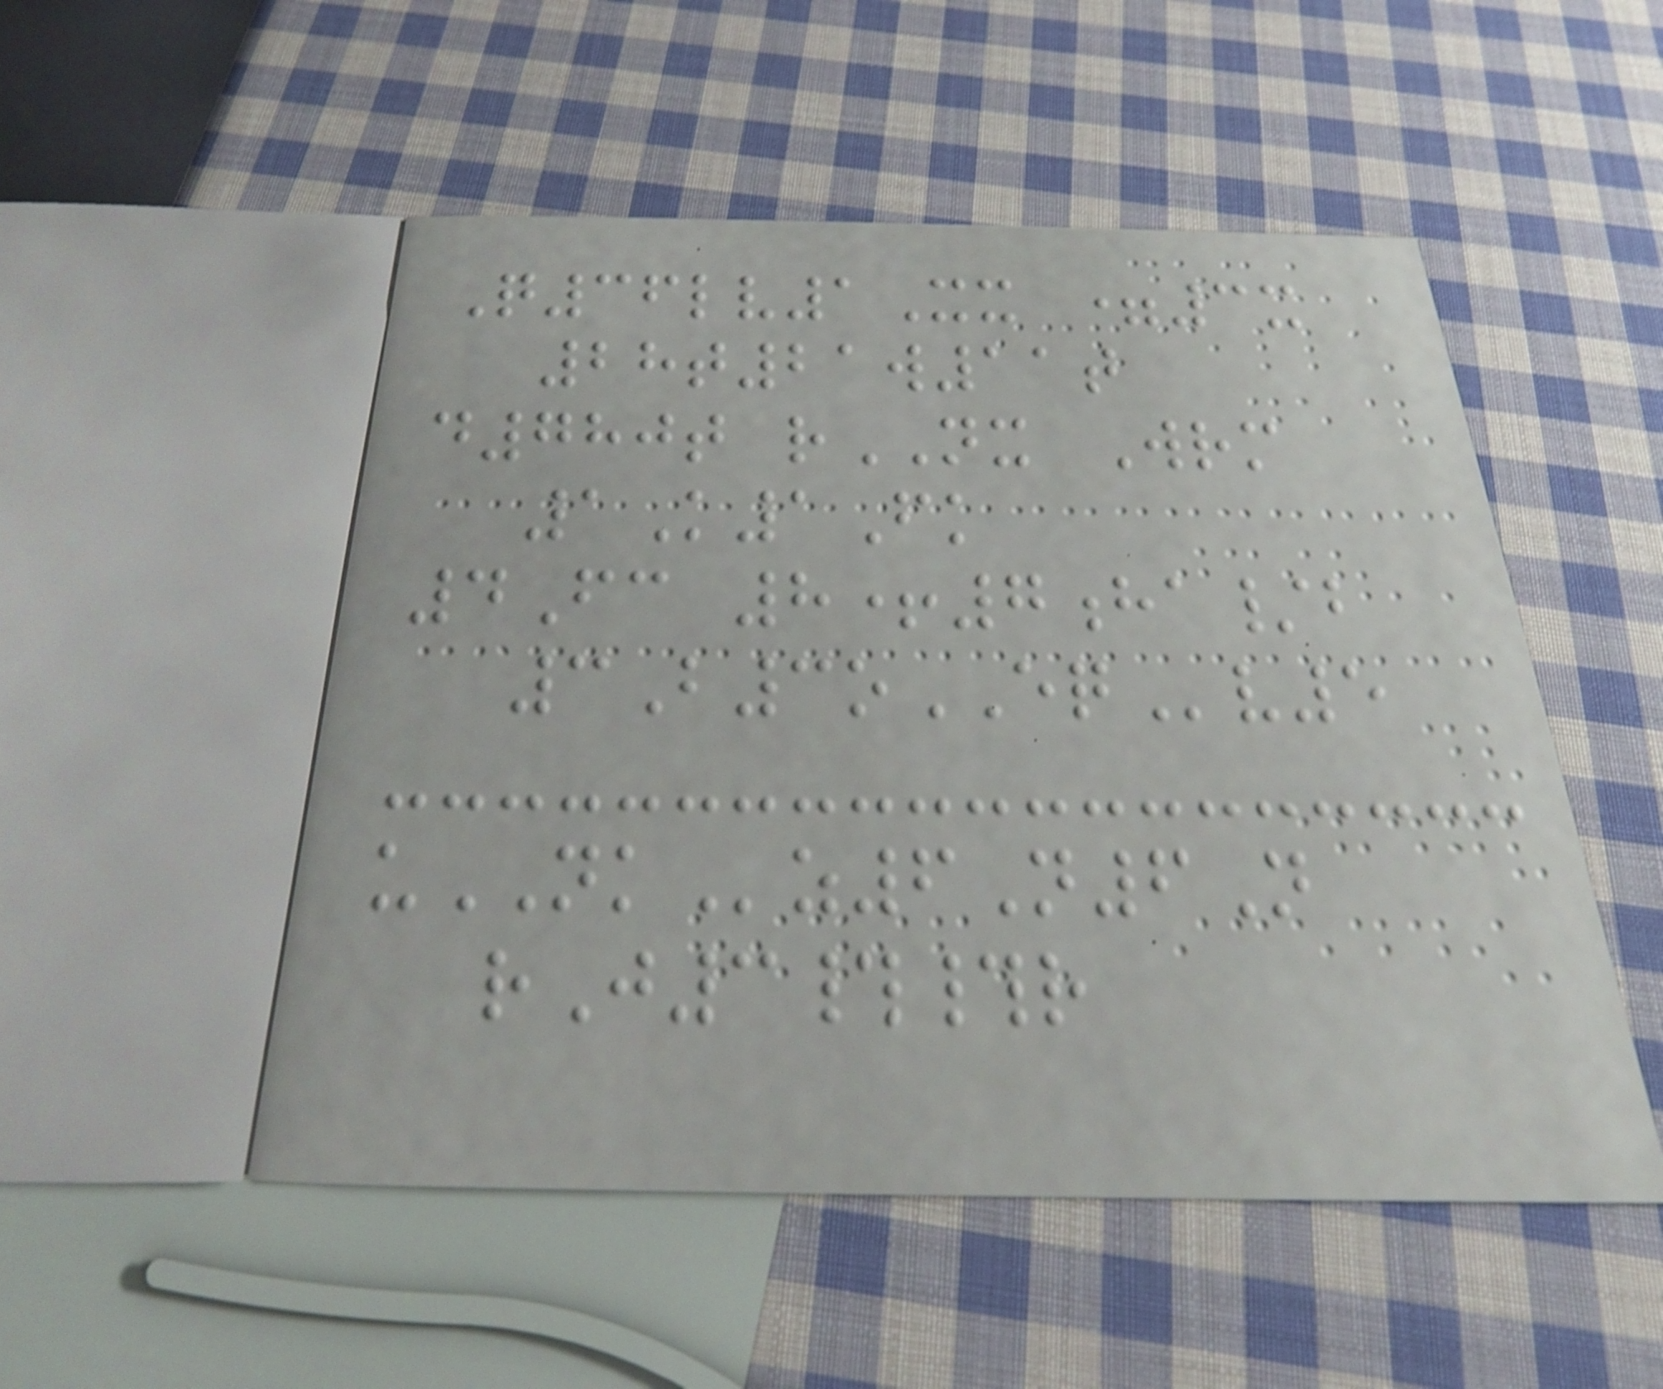Q36lv1Xx =3x
28t21w11t
d780t rNX Wrm
1K1Fk
4Fc 8+7ha/b
3B3oEQv5
uNKz6N6N
rJ3##r
